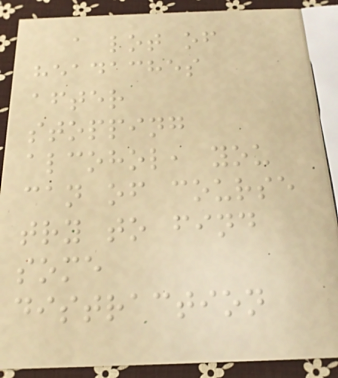a lot of
headaches
after
stopping
alcohol, you
can of course
try to find
some
distraction
